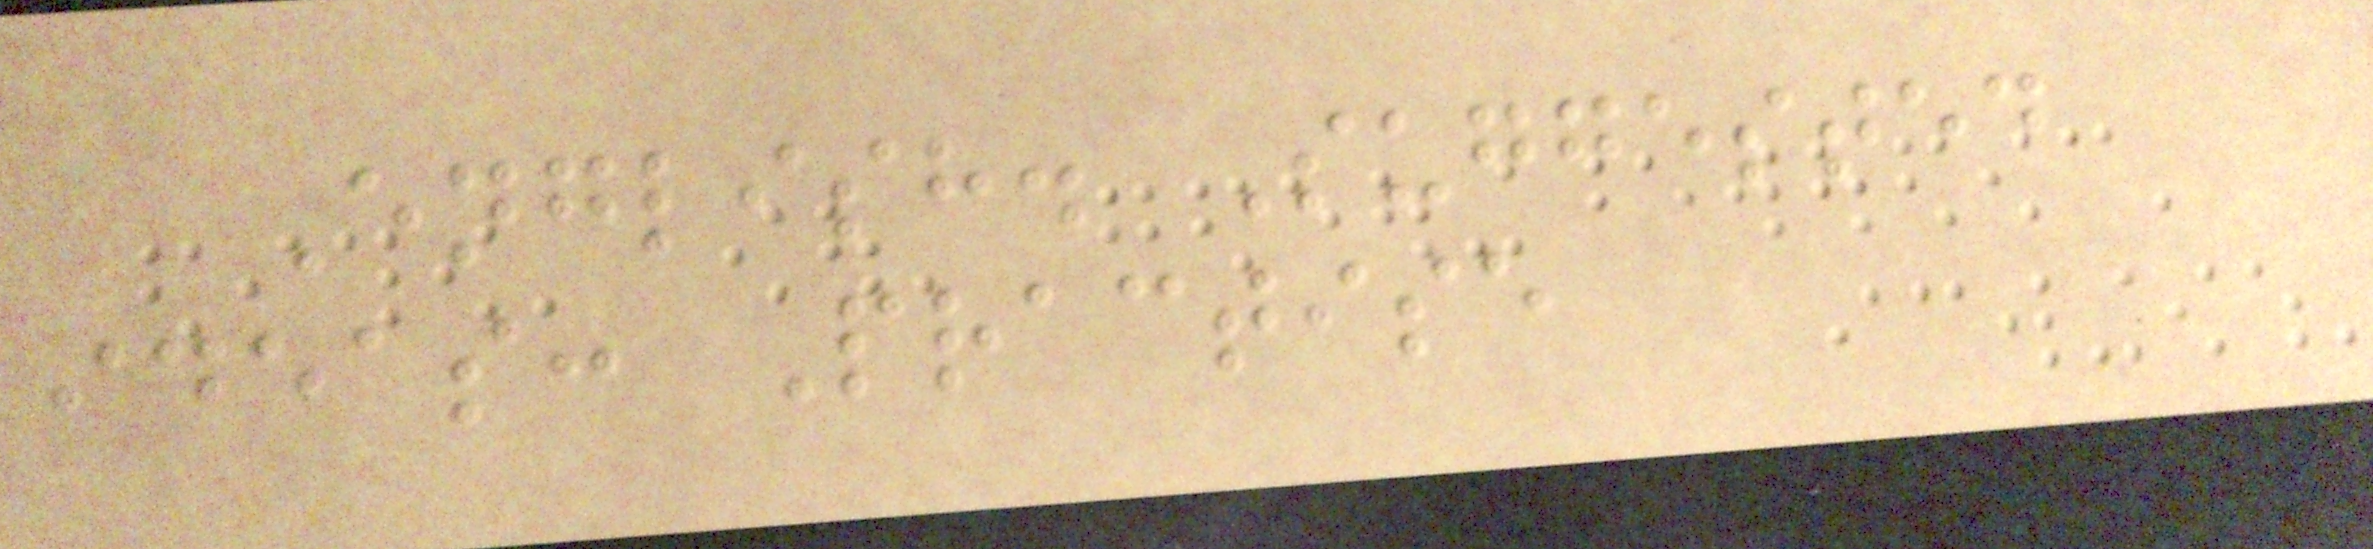English. Suggested
ideas: Practise
